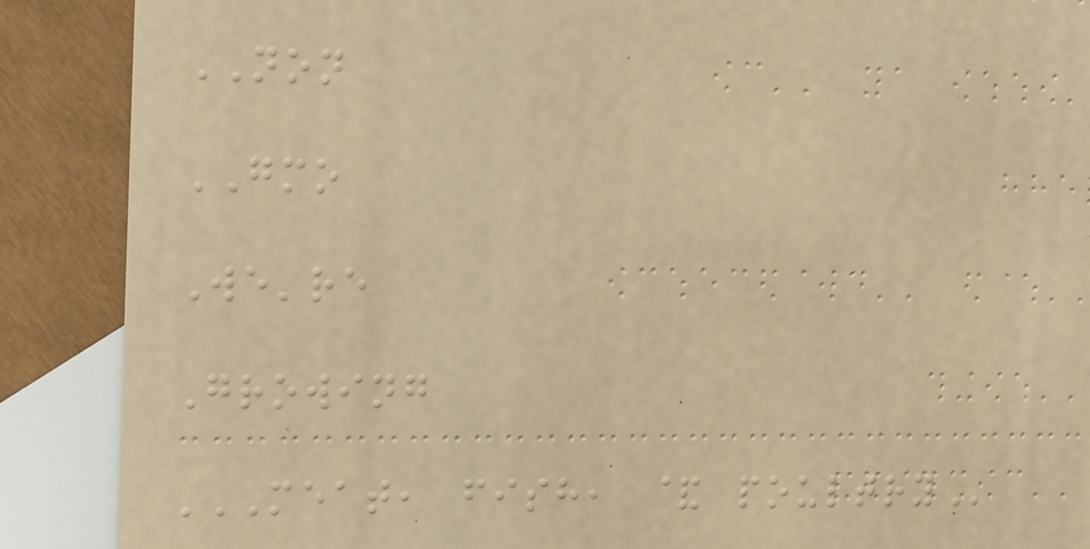NON
GMO
We're
Growing
MEAT, FISH, & POULTRY
